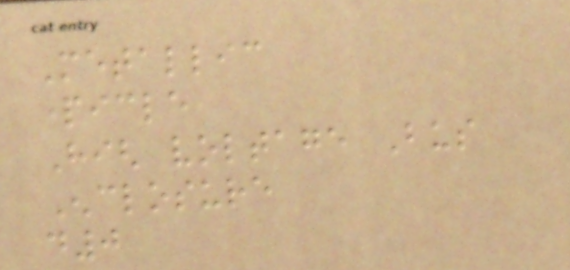Metallic
particle
High voltage Bus
Enclosure
d0
